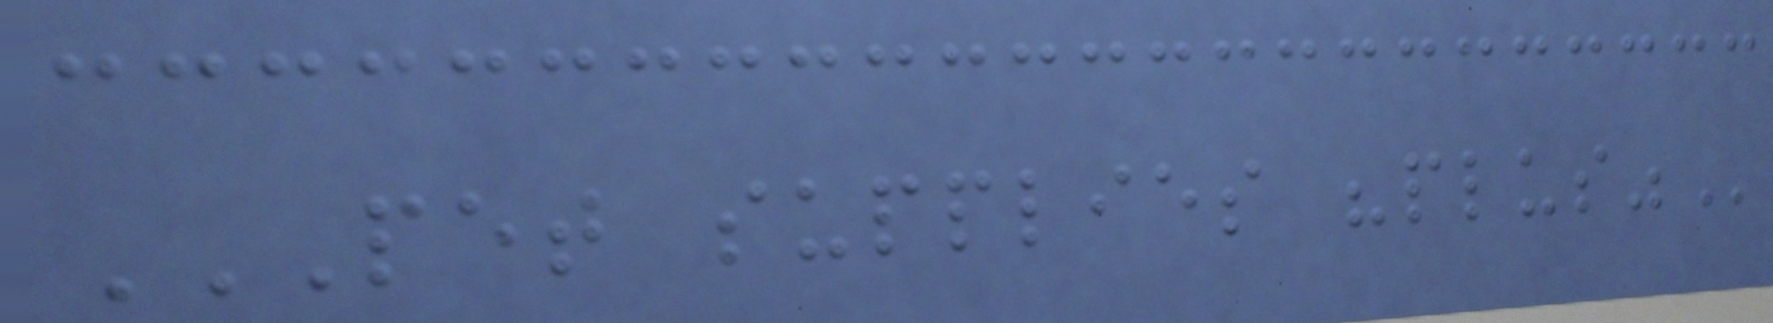PET SUPPLIES "PLUS"
